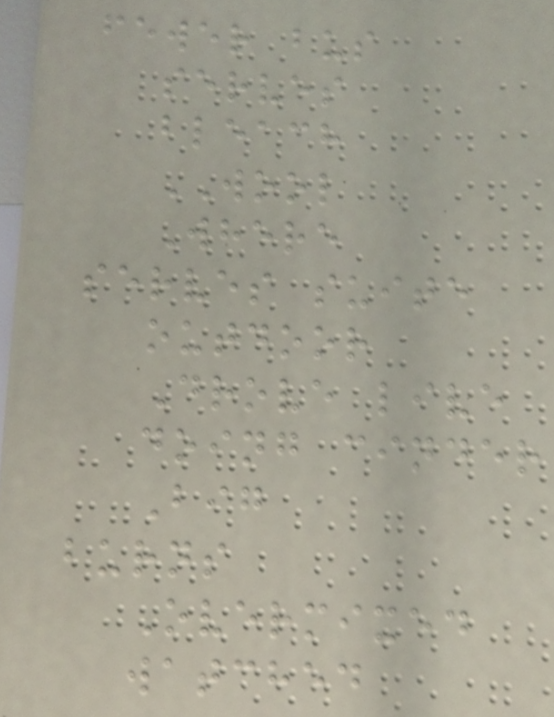fewer bus
serves
bleach
WOOL
Where
serves suite
outdoor
Drove live
doing cinder
Big
burns
Overmixed
watched
